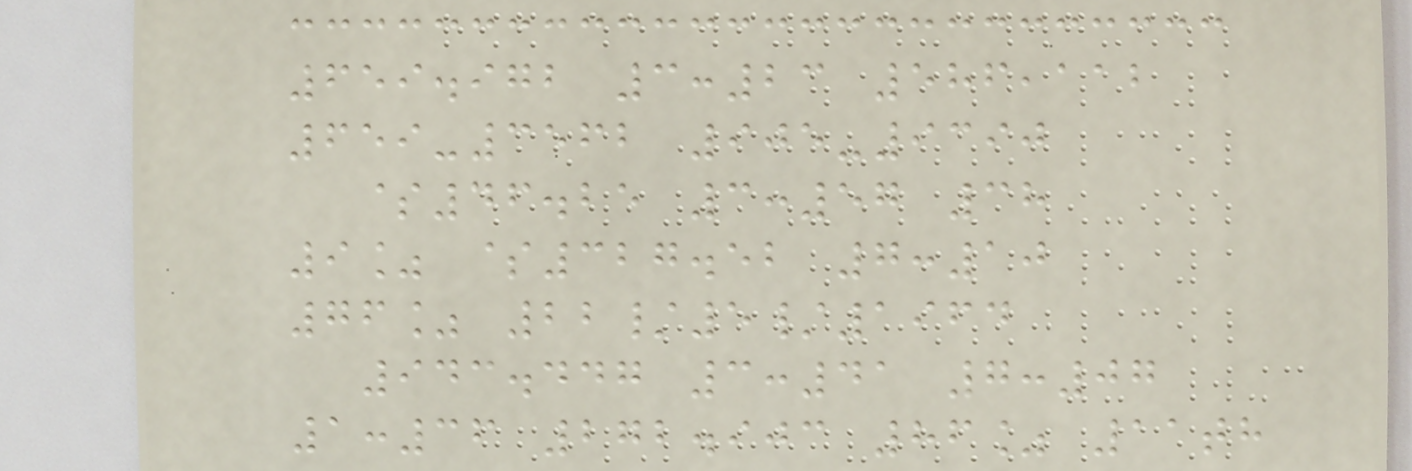659.972 3:23 586,112
659-3562 905-9390
$46.25 3:57 38
9% $327.52 7:10
76% 22/5/1964
943.447 3:41 7:07
1:36 272.903 86% 11th
